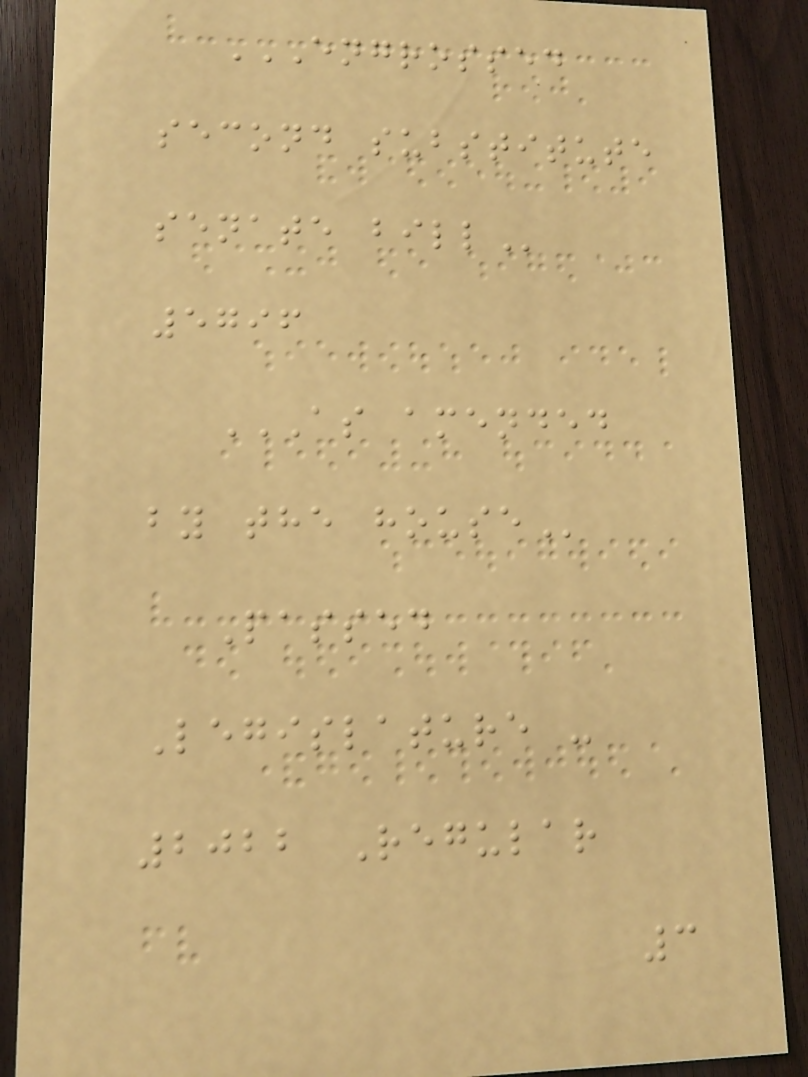ENGROSSED
SECOND SUBSTITUTE
SENATE BILL
5796
AS AMENDED
BY THE HOUSE
Passed
Legislature -
2022 Regular
3
